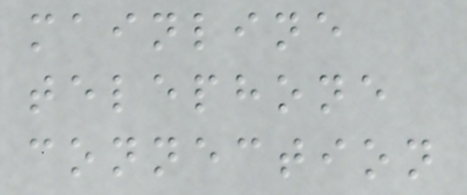mainline
telephone
connection
